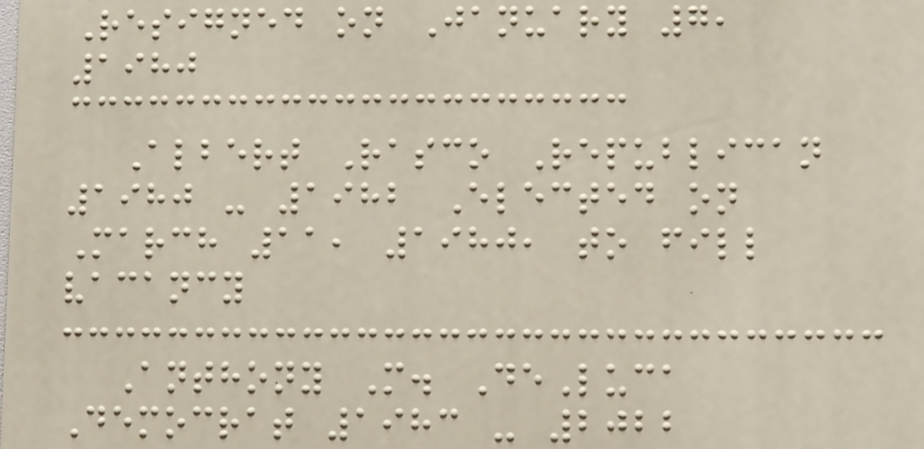Resigned on January 7,
1980
Albert Rasco Republican
1980 - 1982 Elected on
March 11, 1980, to fill
vacancy
Anthony M. DeLuca
Democrat 1983 - 2022
